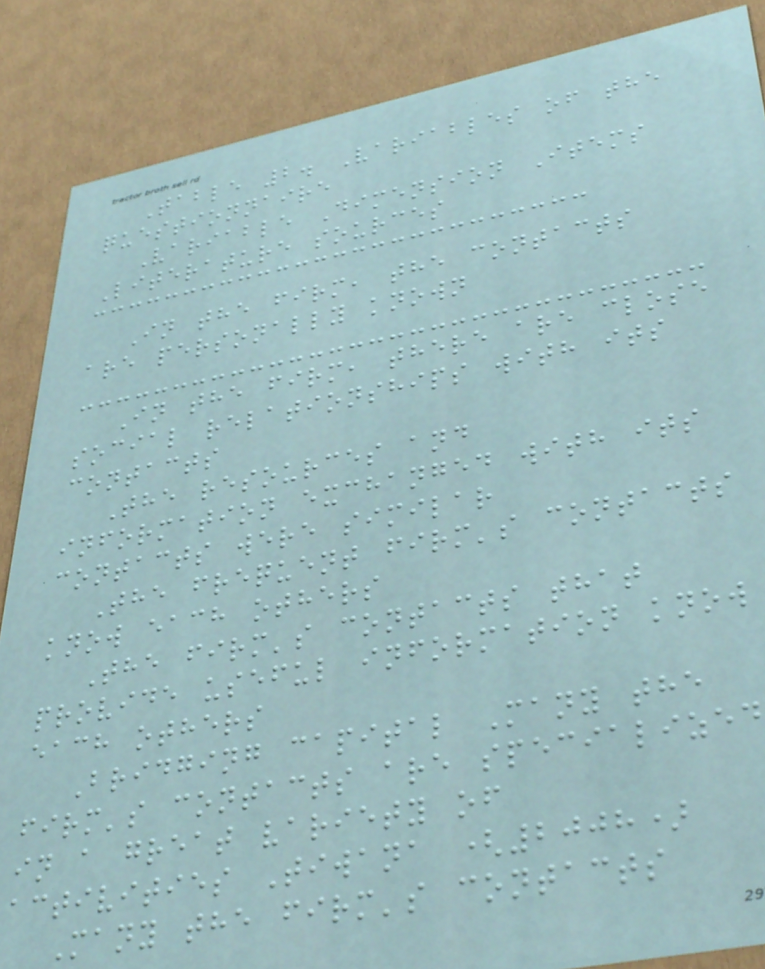Table 2. Variables of the
questionnaire
Variable Dimension Items
Literature sources
In the firm, the contacts
are personally known
In the firm, there are close
social relationships with its
contacts
The resources and
information exchanged with its
contacts were similar
The frequent firm's contacts
know each others
The firm's contacts that
provide useful information know
each others
Bridging capital Many the
firm's contacts are specialized
in a great variety of
activities Tiwana (2008)
Many the firm's contacts
